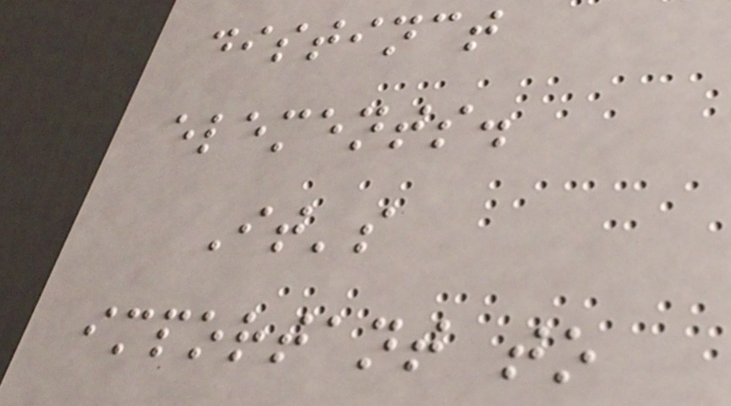distinct
elements.
It's
important to
